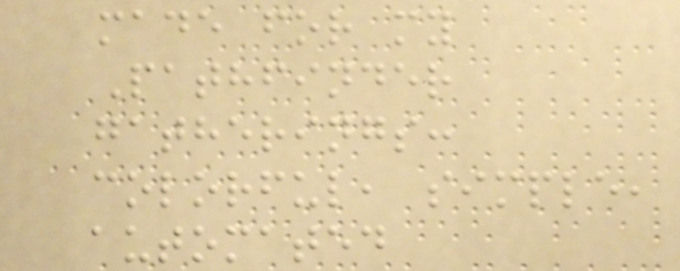made for my
Pathfinder
gatherings:
colorful, simple,
automated
